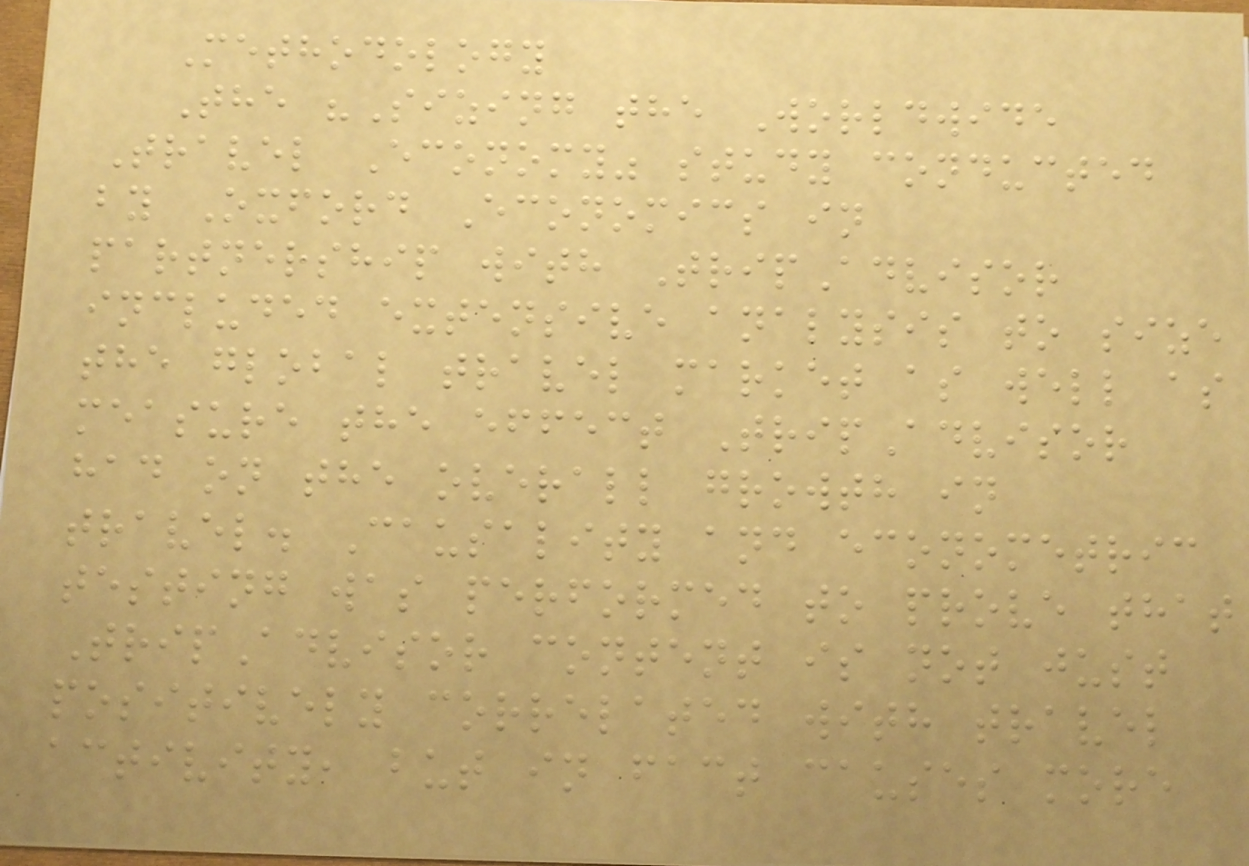Methodology
The "Sizing the Worldwide
Travel Economy" study conducted
by Oxford Economics in
partnership with TripAdvisor
included extensive analysis to size
the global travel market as well as
measure the effect TripAdvisor
had on the overall growth in
travel. Causality and econometric
testing was performed to prove that
TripAdvisor content is not just
positively correlated with travel
activity, but in fact causes more
